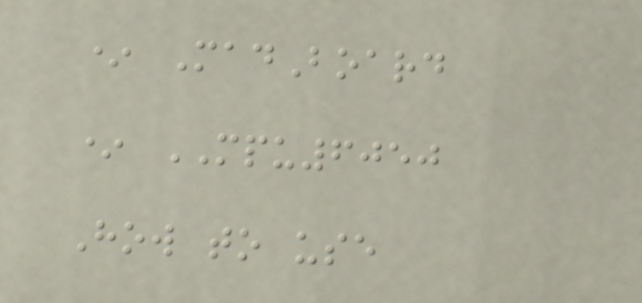* MadBoard
* MPU6050
How to use
